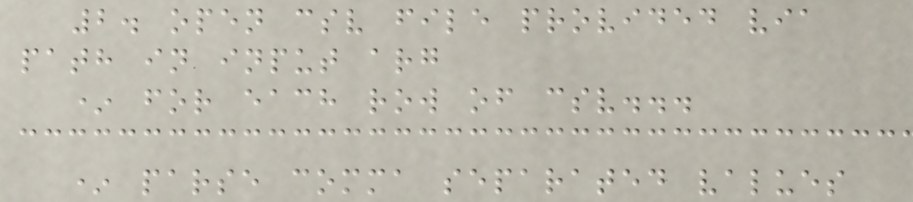2. open csv file provided via
path in input arg
* for each row of csv...
* parse comma separated values
